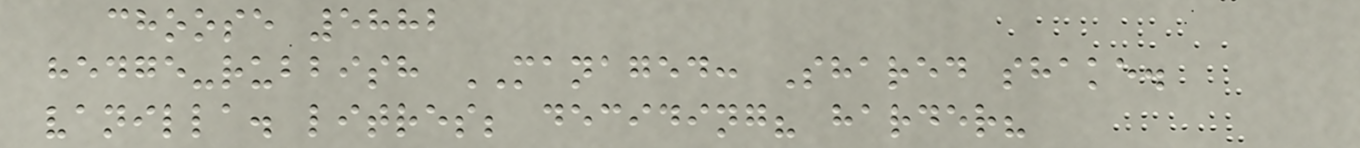choose 5882
hedge-rubbish MANAGED: Shared shake.
vanilla. litres; deciding? harder?
